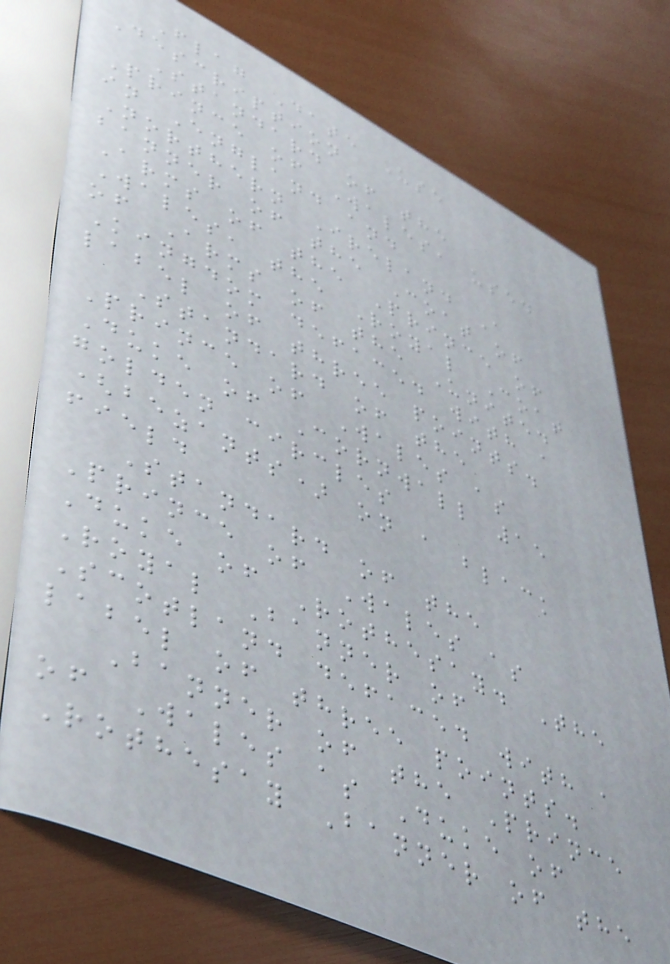Flag Date Use
Description
Standard of the
Prince of Wales, used
in England and
Northern Ireland A
banner of the Coat of
Arms of the Prince of
Wales, the Royal Coat
of Arms of the United
Kingdom defaced with a
label of three points.
Standard of the
Prince of Wales as
Duke of Cornwall 15
golden circles
(bezants) on a black
field
Standard of the
Prince of Wales as
Duke of Rothesay. The
Royal Banner of
Scotland defaced with a
label of three points.
Banner of the Prince
of Wales as Duke of
Rothesay Banner of the
